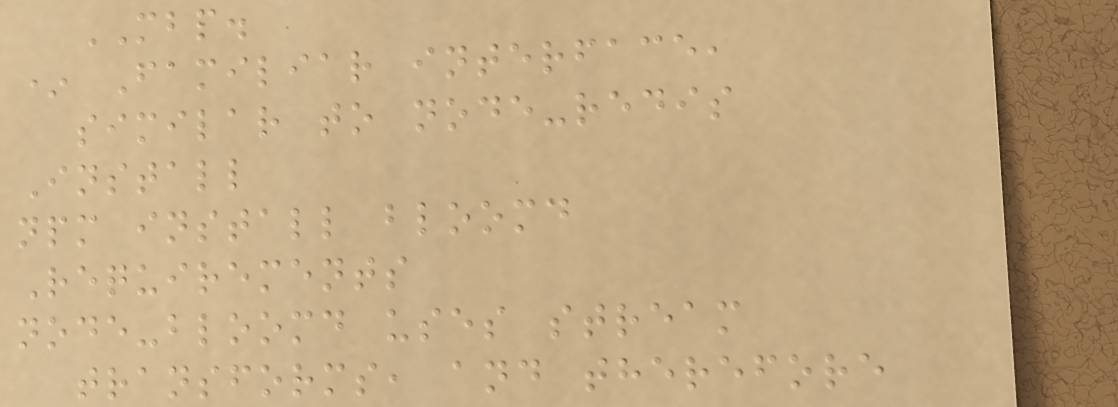MBP.
* Familiar interface,
similar to node-redis
Install
npm install bloomd
Requirements
node-bloomd uses stream
transforms, and therefore
